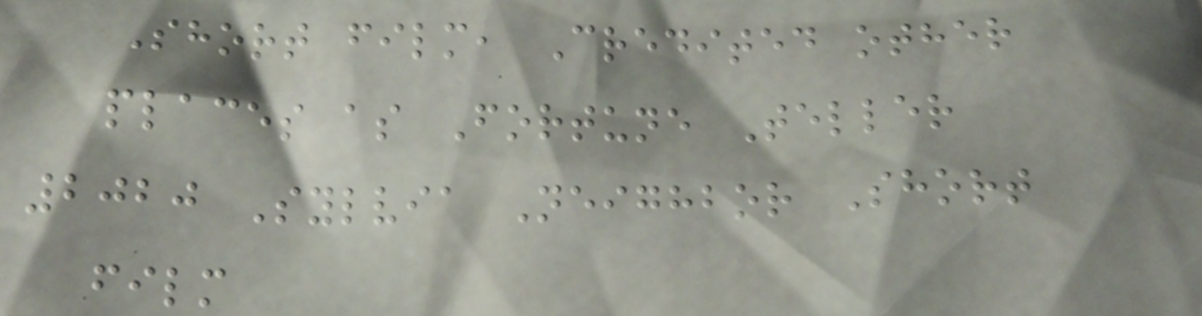Short film, Credited other
places as Fortune Teller
2020 Sylvia Neighbor Short
film
